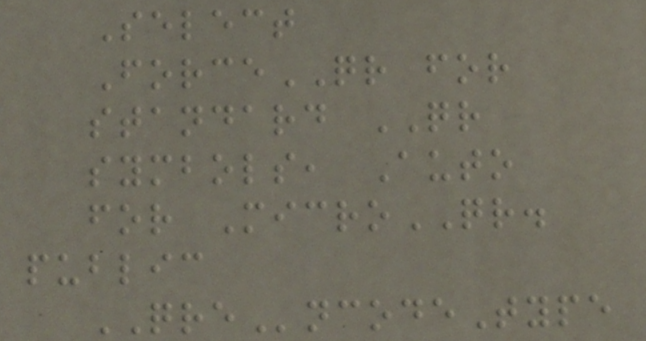Select
ForceQR for
standard QR
symbols, Auto
for MicroQR.
public
QREncodeType
